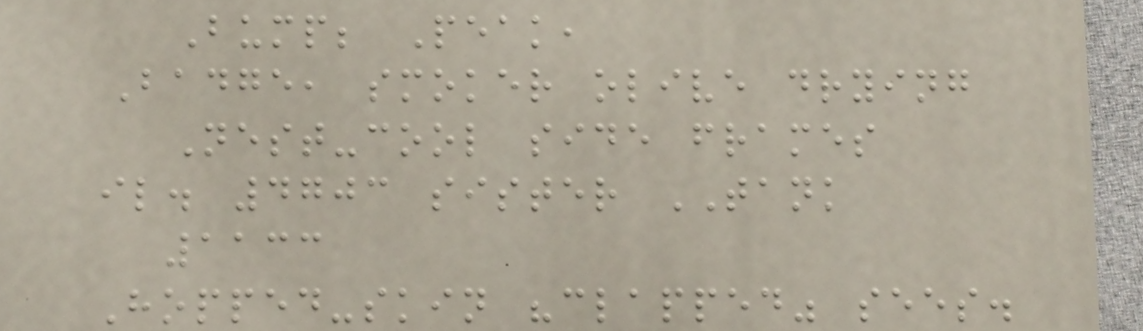Bump; Peak,
Badge, smoker olive drying
Nest-cool side frames
il. 4703 sister TANK
1133
Hopped-skin "clapped" sees.
